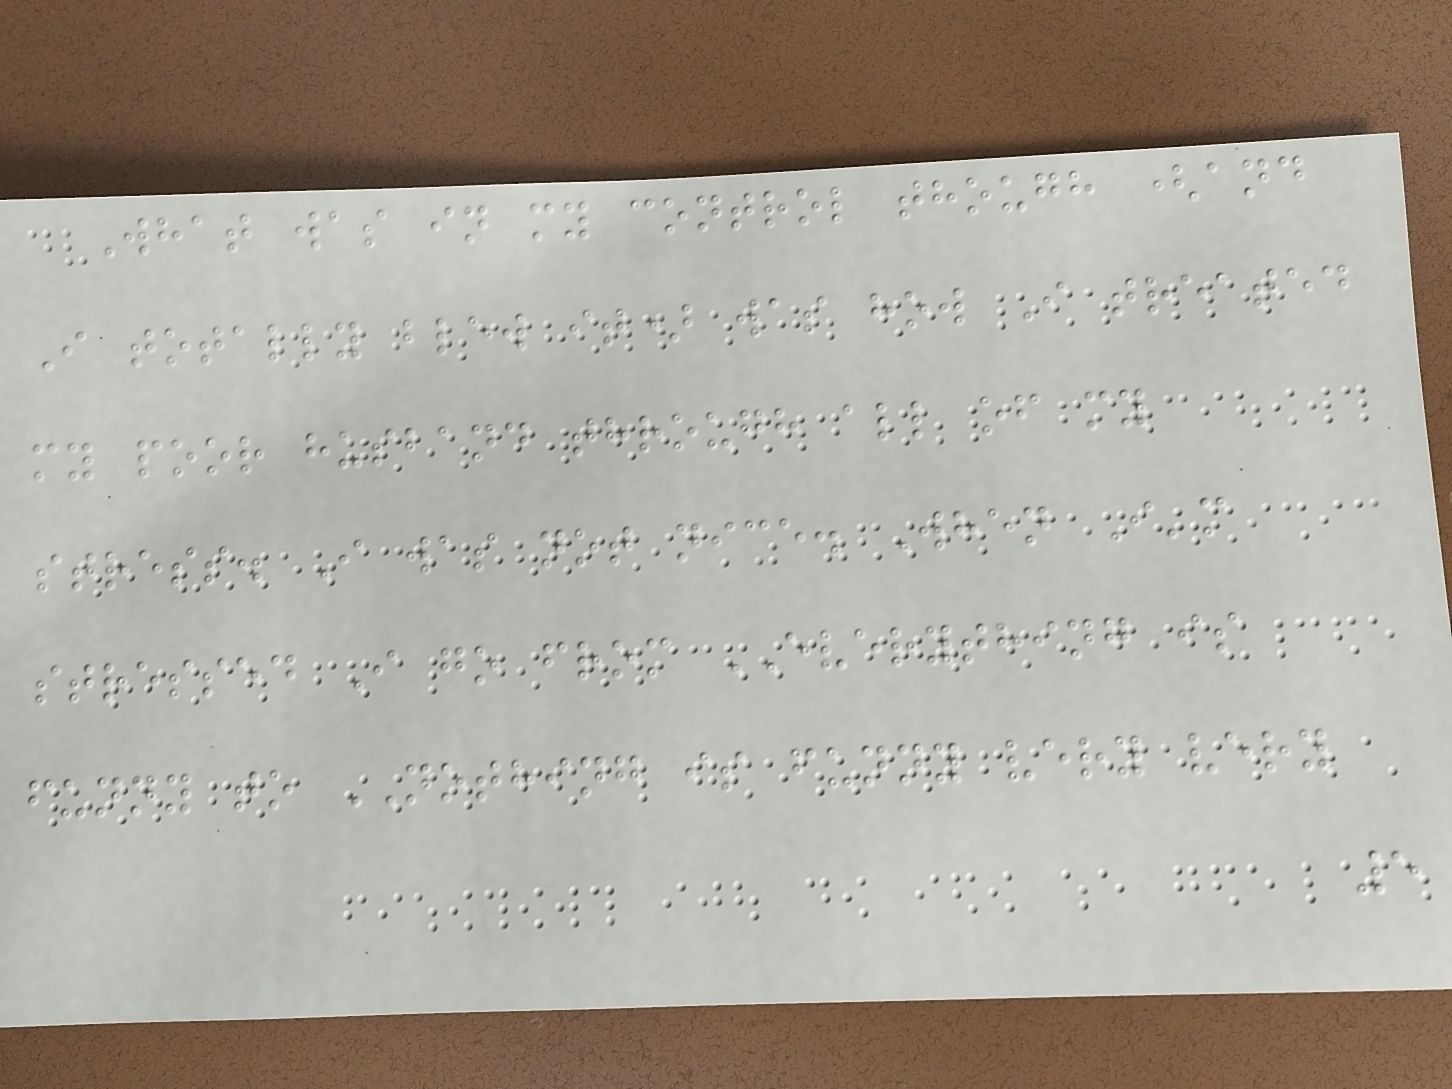What was in my control though (and
I totally blew it) was how I treated
my poor husband through all of my
stress. I was not nice. When I'm
stressed I go from EVERYTHING is
funny to NOTHING is funny very very
5
